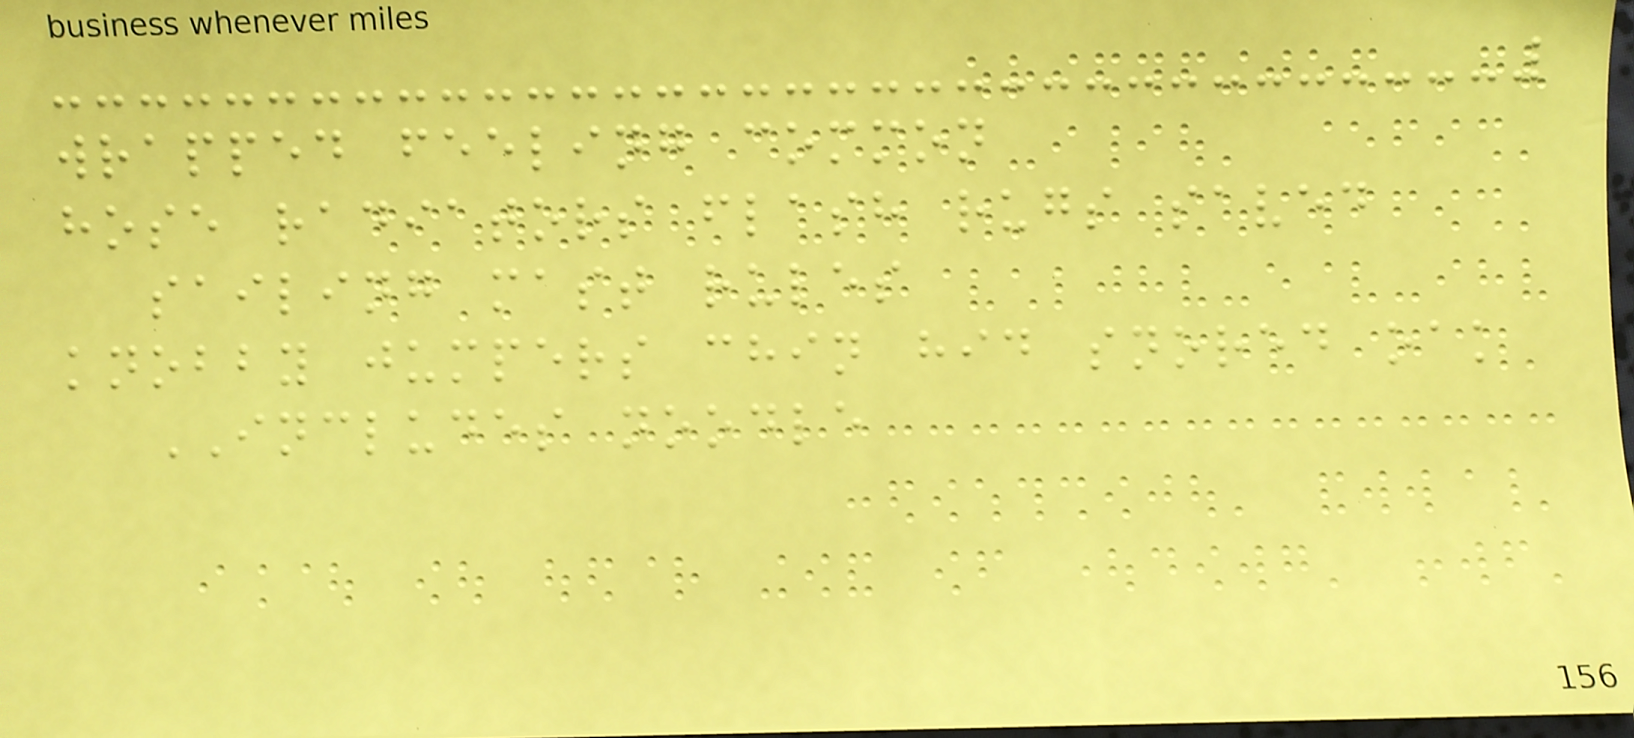wrapped feeling common
hose radiators flash rugs saved
sailing mast rules
knobby jumpers chin hid snored oak
INCLUDES noodle
